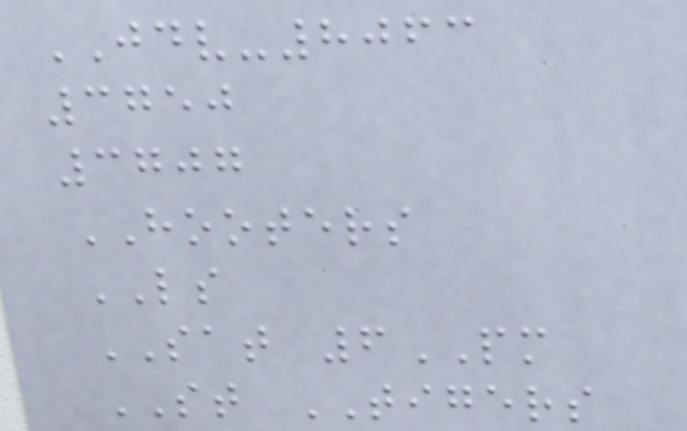JDV-8063
3750
3707
HOOTERS
LS
SAT 6PM
ST TIGERS
